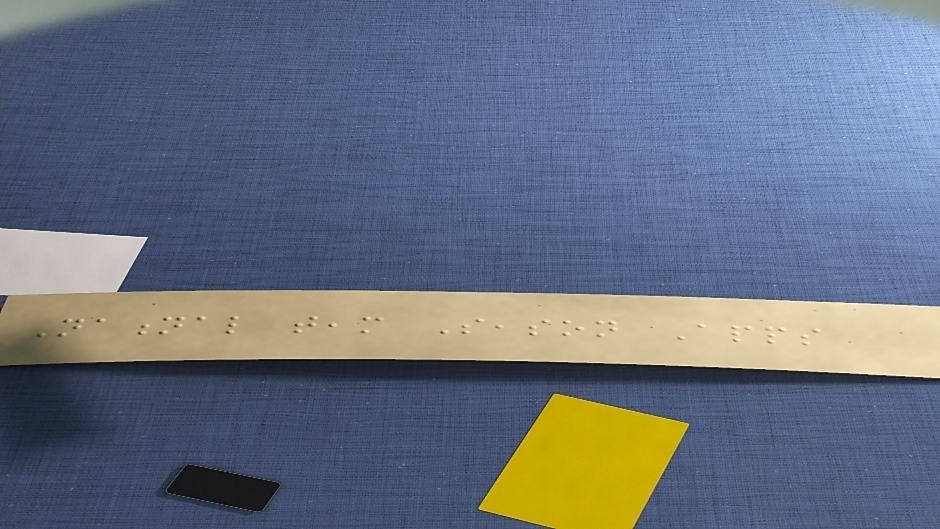National team Season Apps
